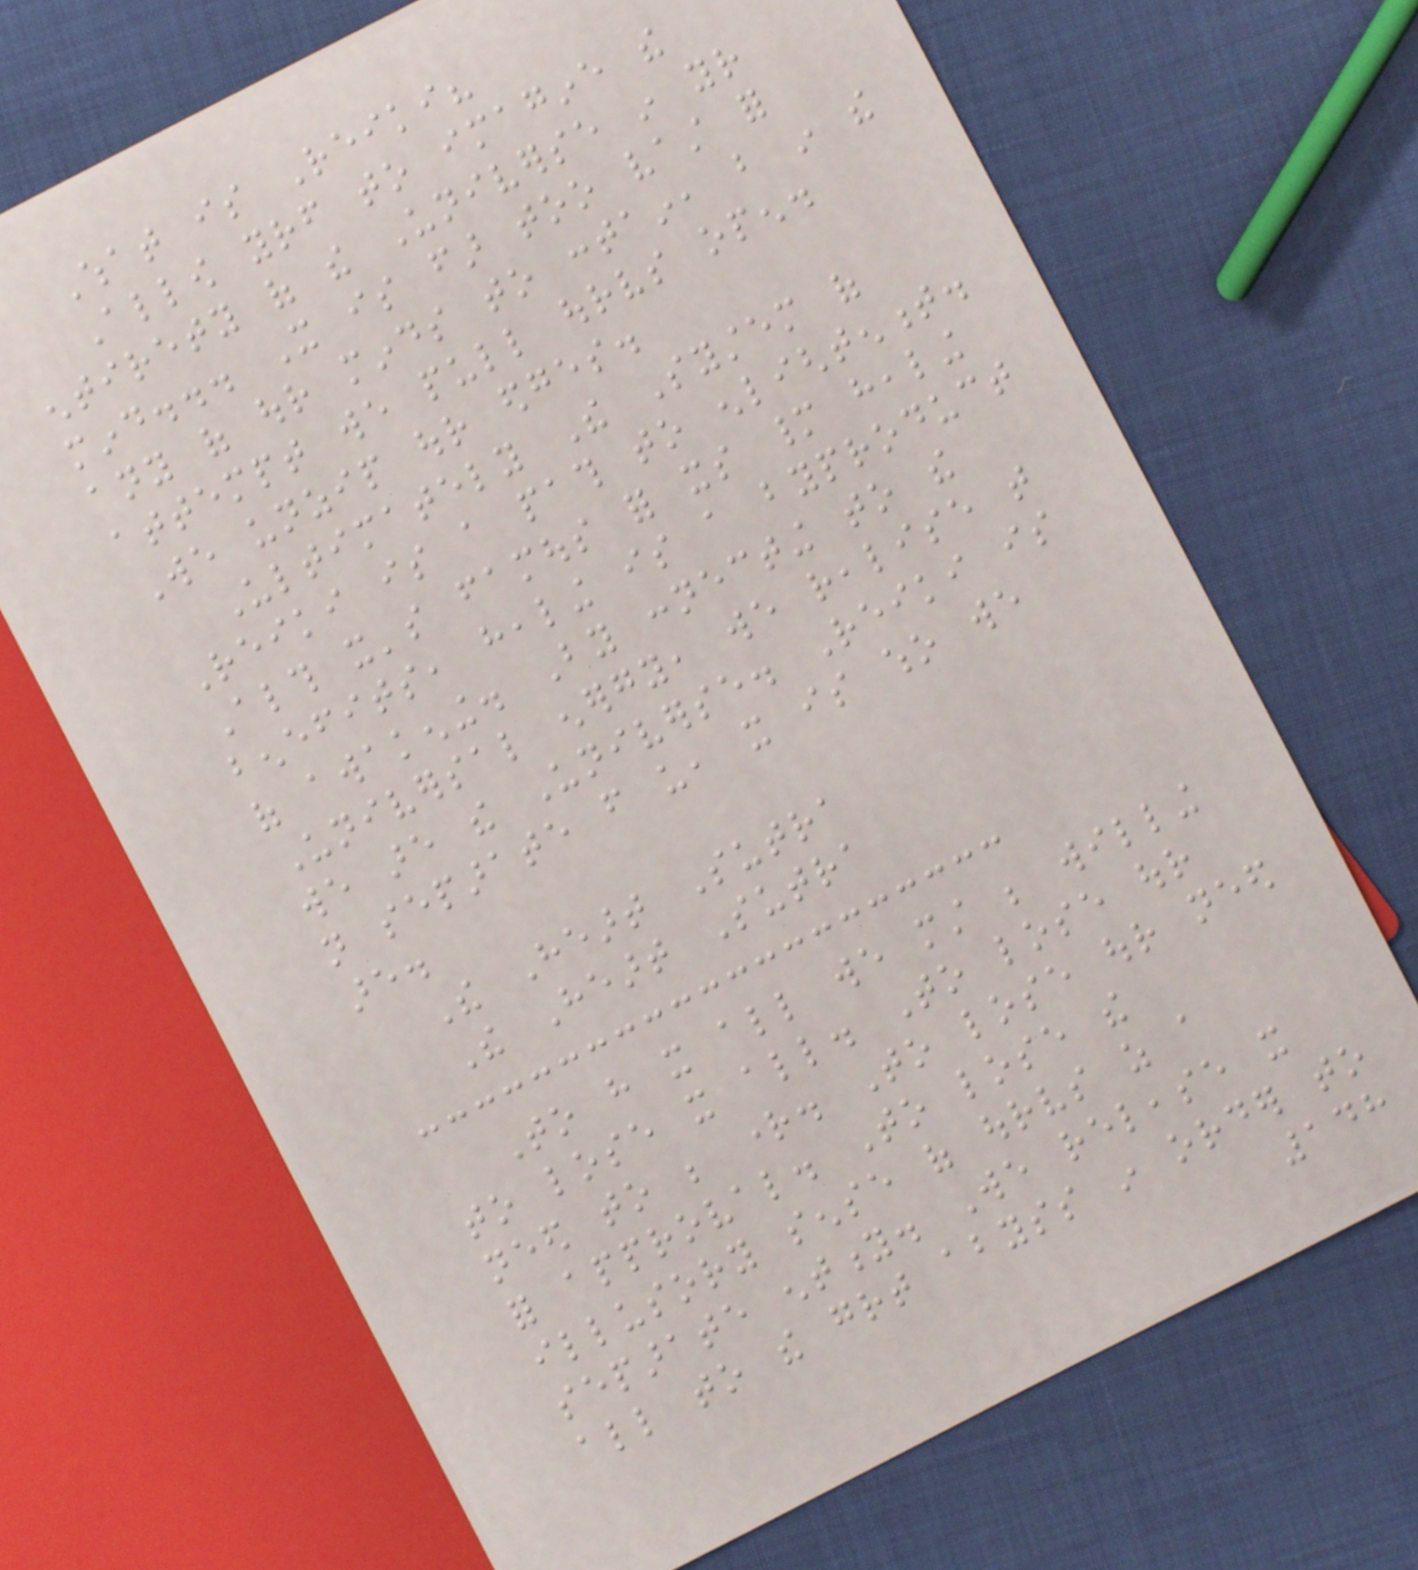What is Reiki?
Allow yourself to imagine the
entirety of the Universe in your
mind... It is far too vast for
any of our minds to contain, but in the
attempt we pull ourselves open.
We unzip our edges.
Ultimately The System of
Reiki is a path to enlightenment.
Although it's famous for its many healing
benefits, healing is a byproduct
of awakening. By connecting to the
Universal energy, we realise that
we are the Universe. Reiki is
not separate from us, it is who we
are.
The Heart Sutra
The Heart Sutra
To have it all we must be willing
to lose it all. To lose our
need to be right. To lose our need
for approval. To lose the
illusory sense of ourselves as a
separate entity. We release it
all to the great abyss in order to
148
